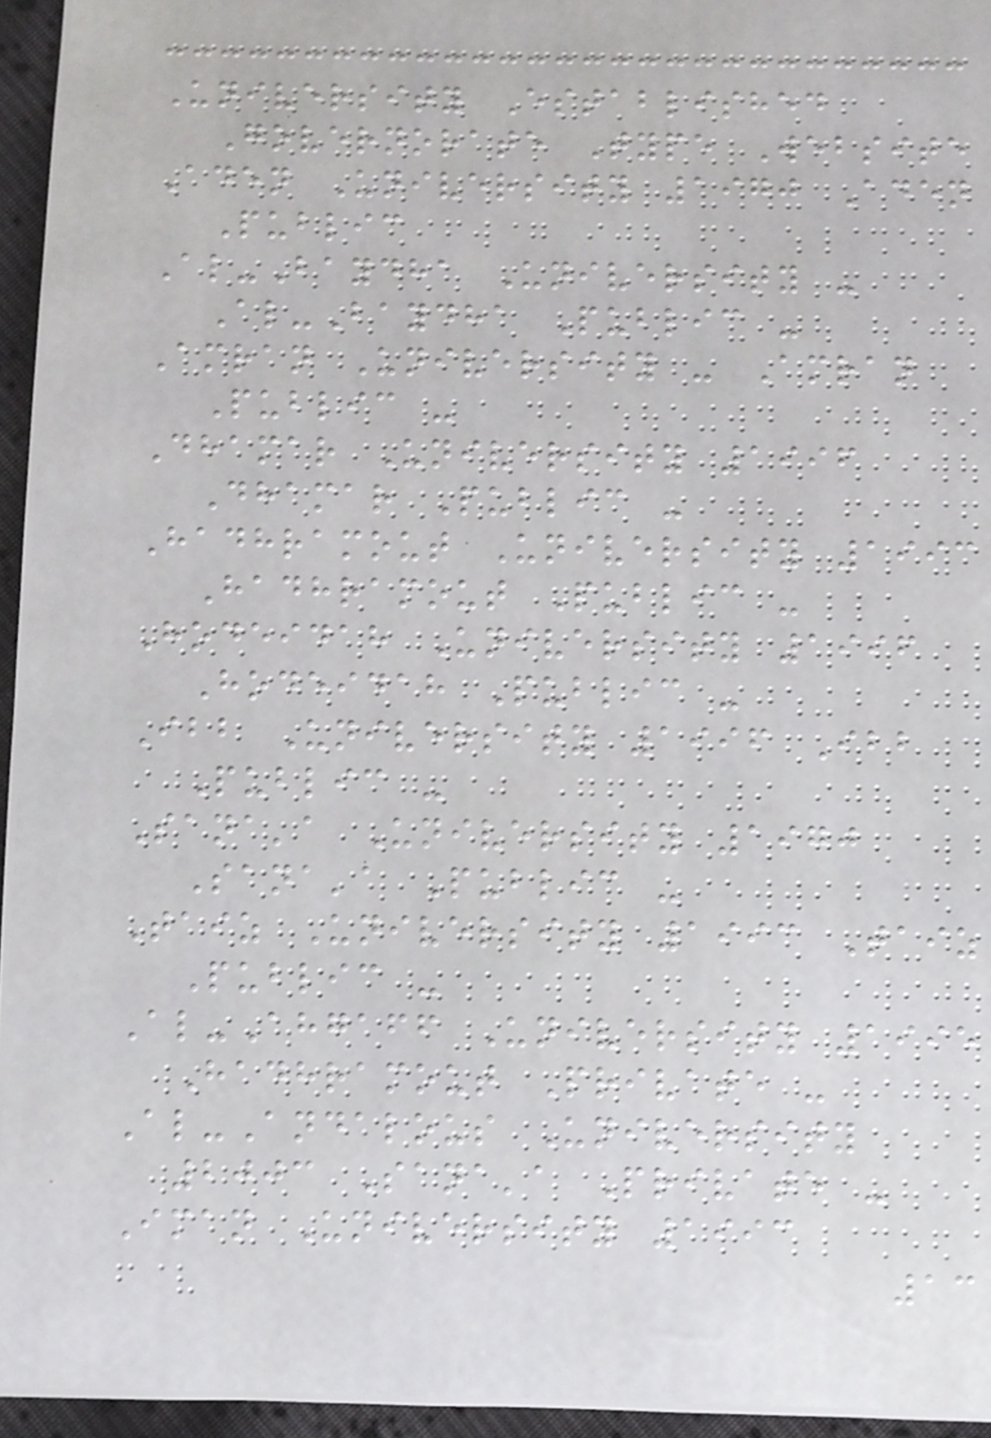University Established
Governorate Type Website
Aden University 1970 Aden
Public
Al-Baydha University -
Al-Baydha Public -
Amran University - Amran
Public -
Dhamar University 1996
Dhamar Public -
Hadhramout University 1993
Hadhramout Public -
Hodeidah University 1996
Hodeidah Public -
Ibb University 1996 Ibb
Public -
Sana'a University 1970
Sana'a Public -
Taiz University 1993 Taiz
Public -
Al-Ahgaff University 1995
Hadhramout Private -
Al-Andalous University
2003 Sana'a Private -
Iman University 1993
13
